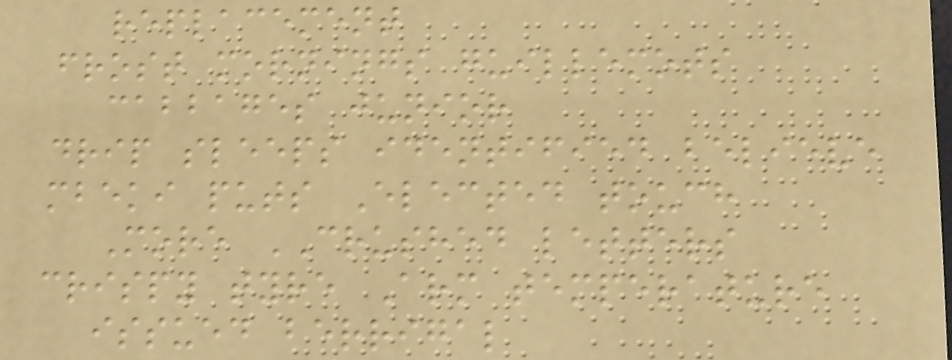replacement
frost mornings guillemots
cabbages junior
drip sleeps identified believe
mbeki puts Elected touch
More CRUSHED letters
crispy tyre Arm temperature
issued berrigal
